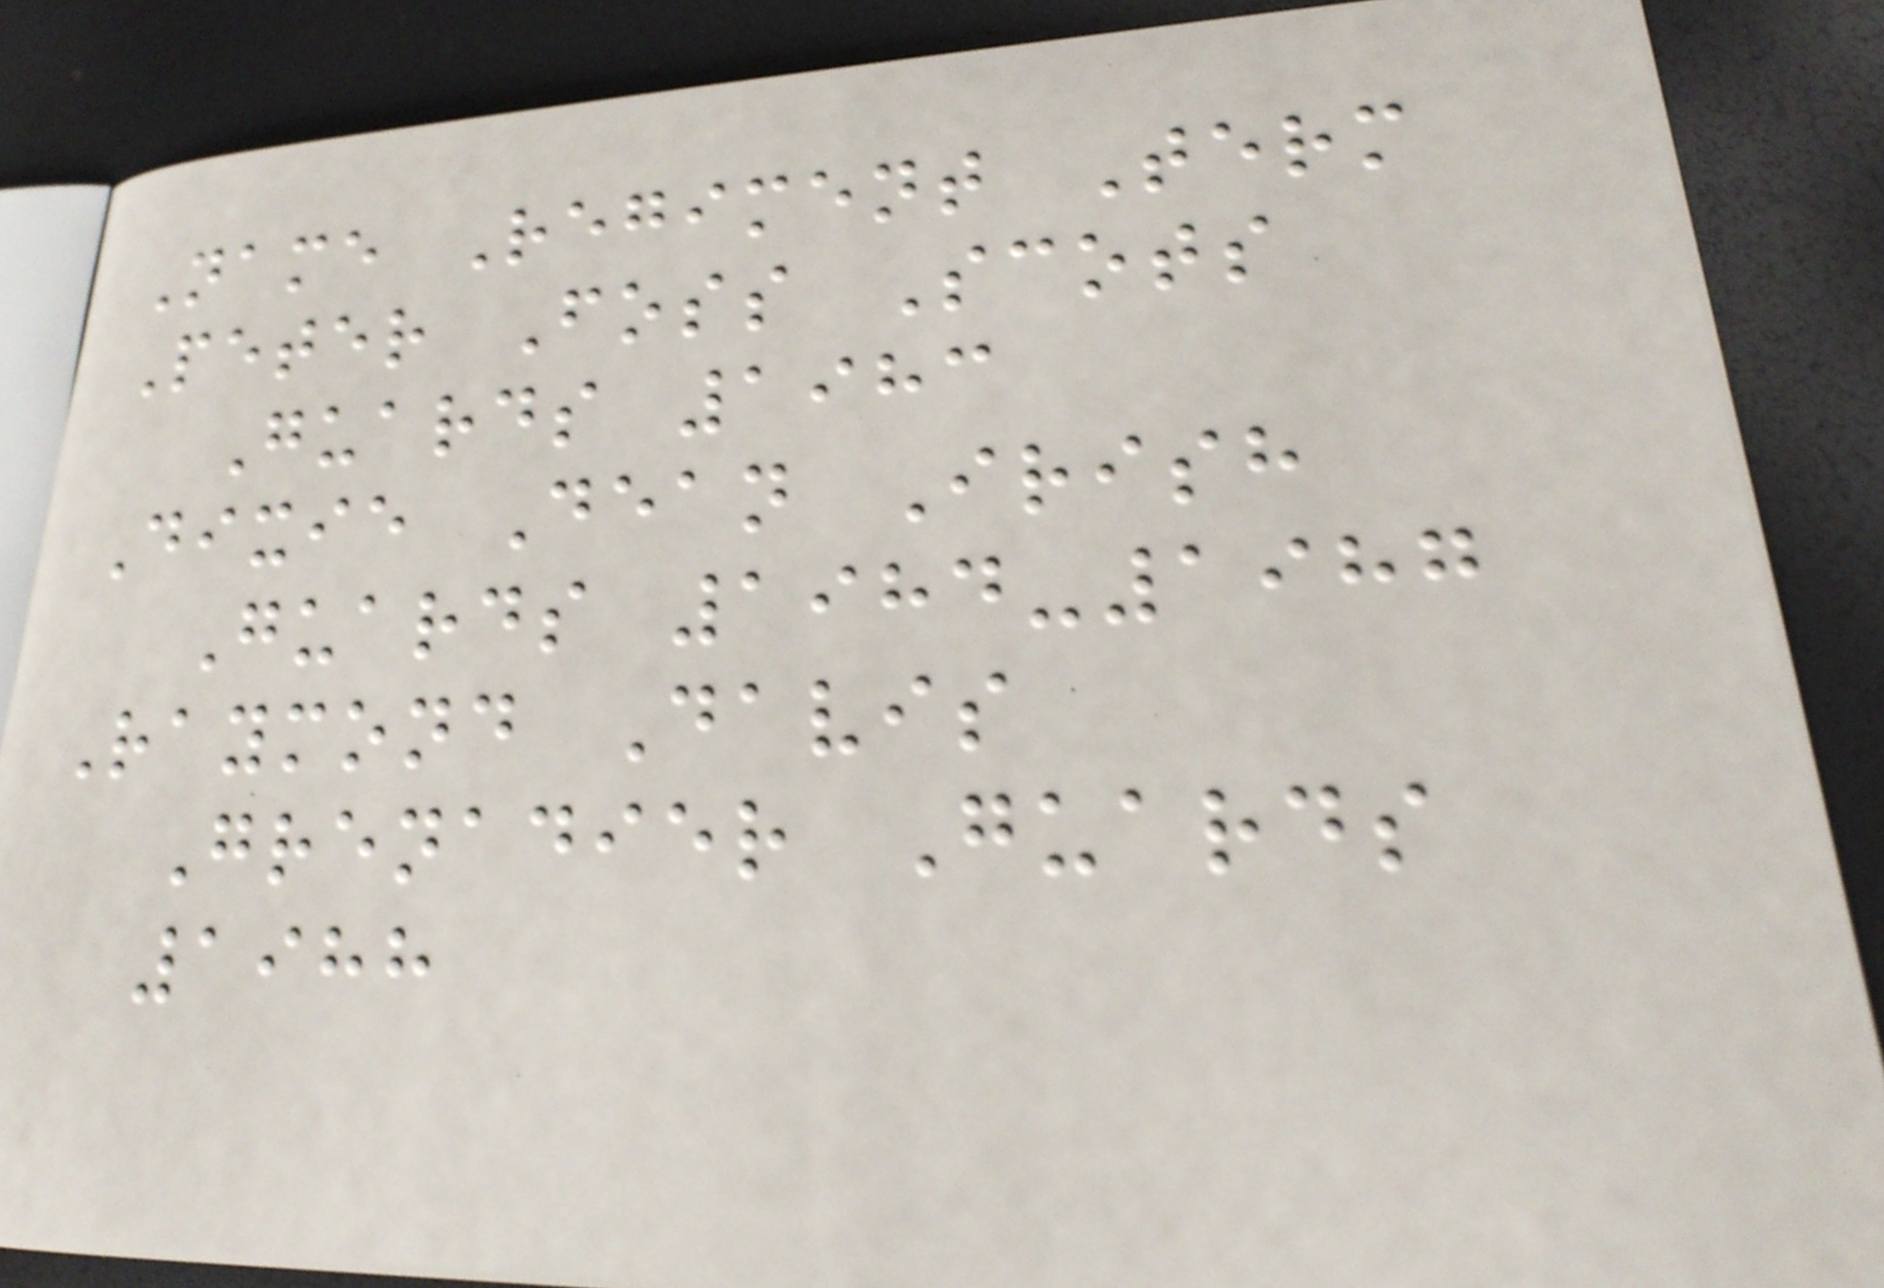Name Regiment Term
Peter Foss Scots
Guards 1983
Dixie Dean Irish
Guards 1984-1987
Raymond Davis
Grenadier Guards
1988
